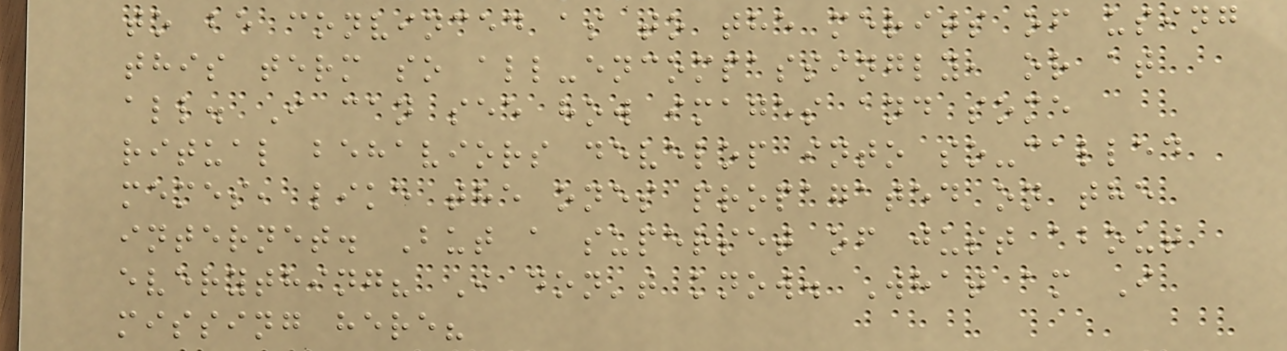to be convinced as to the merits of using
this term so all-encompassingly, or at
all. I can see how images and some
ritual behaviors develop into so-called
memes, like the ones propagated on the
internet. But a superset of just about
everything? I don't know. What am I
missing here?
